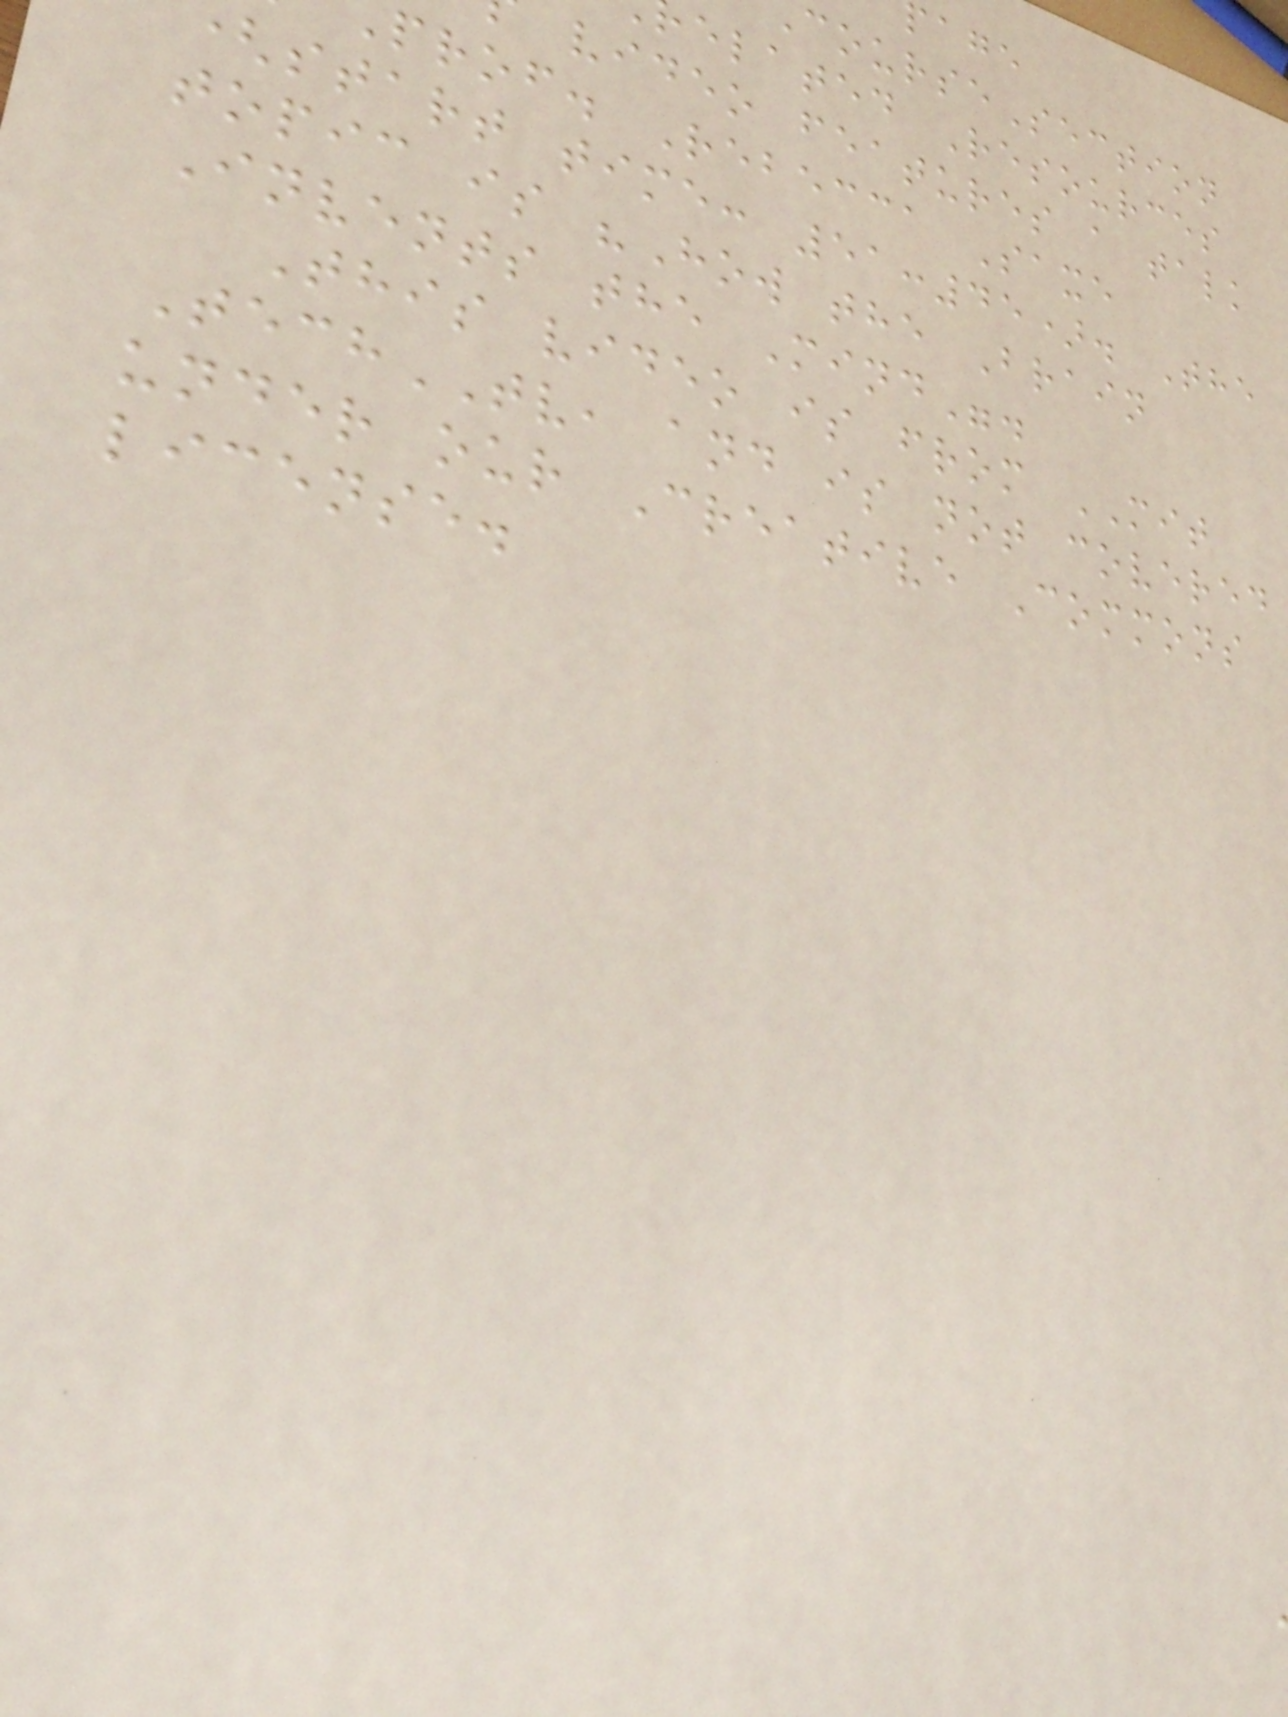ourseSection
elated Resources
video features a talk
prof. Rebecca Saxe
start time: 51:45). The
topic is "How the Brain
Invents the Mind".
This video is from MIT
TechTV, and is not covered
under our Creative Commons
license.
